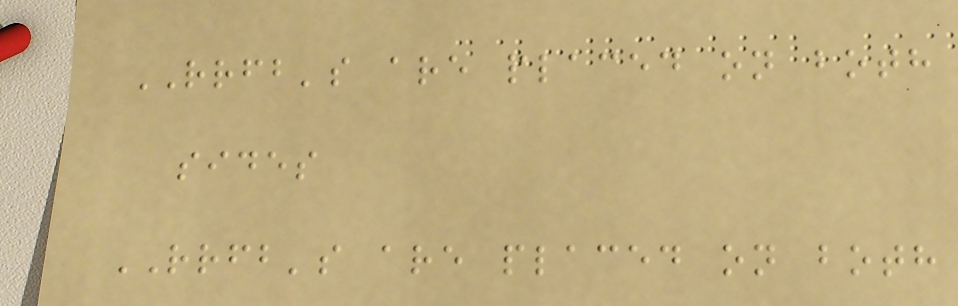RRFB's are placed on both
sides
RRFB's are placed on both
